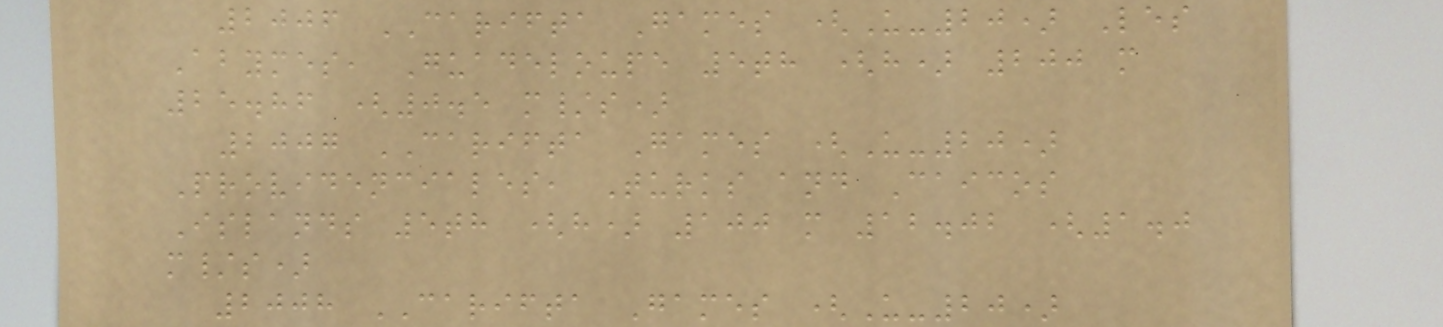2006 CARIFTA Games (U-20) Les
Abymes, Guadeloupe 5th (h) 200 m
25.86 (0.5 m/s)
2007 CARIFTA Games (U-20)
Providenciales, Turks and Caicos
Islands 5th (h) 100 m 12.02 (1.0
m/s)
2008 CARIFTA Games (U-20)
